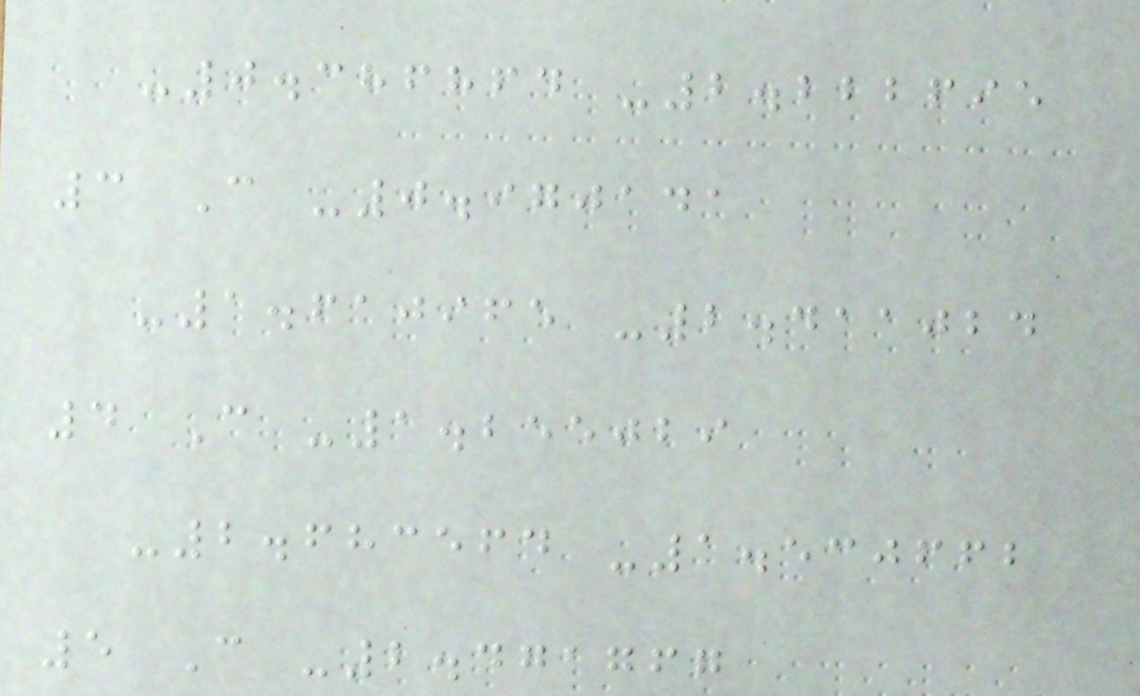-0.386864 -2.222695
3 C -0.970141
-1.610965 -2.411024
4 C -1.255029
-2.683564 -1.530662
5 C -2.471767
